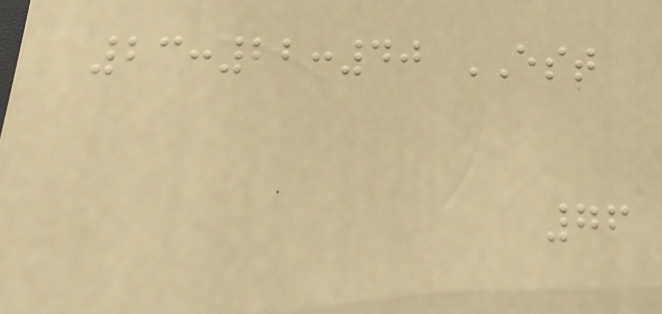23:22:40 EST
76
